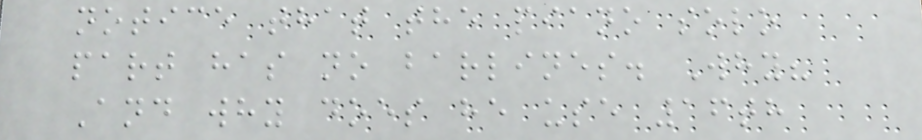notice that the piano solo
part has no barlines. Why?
And why does he use 16th
